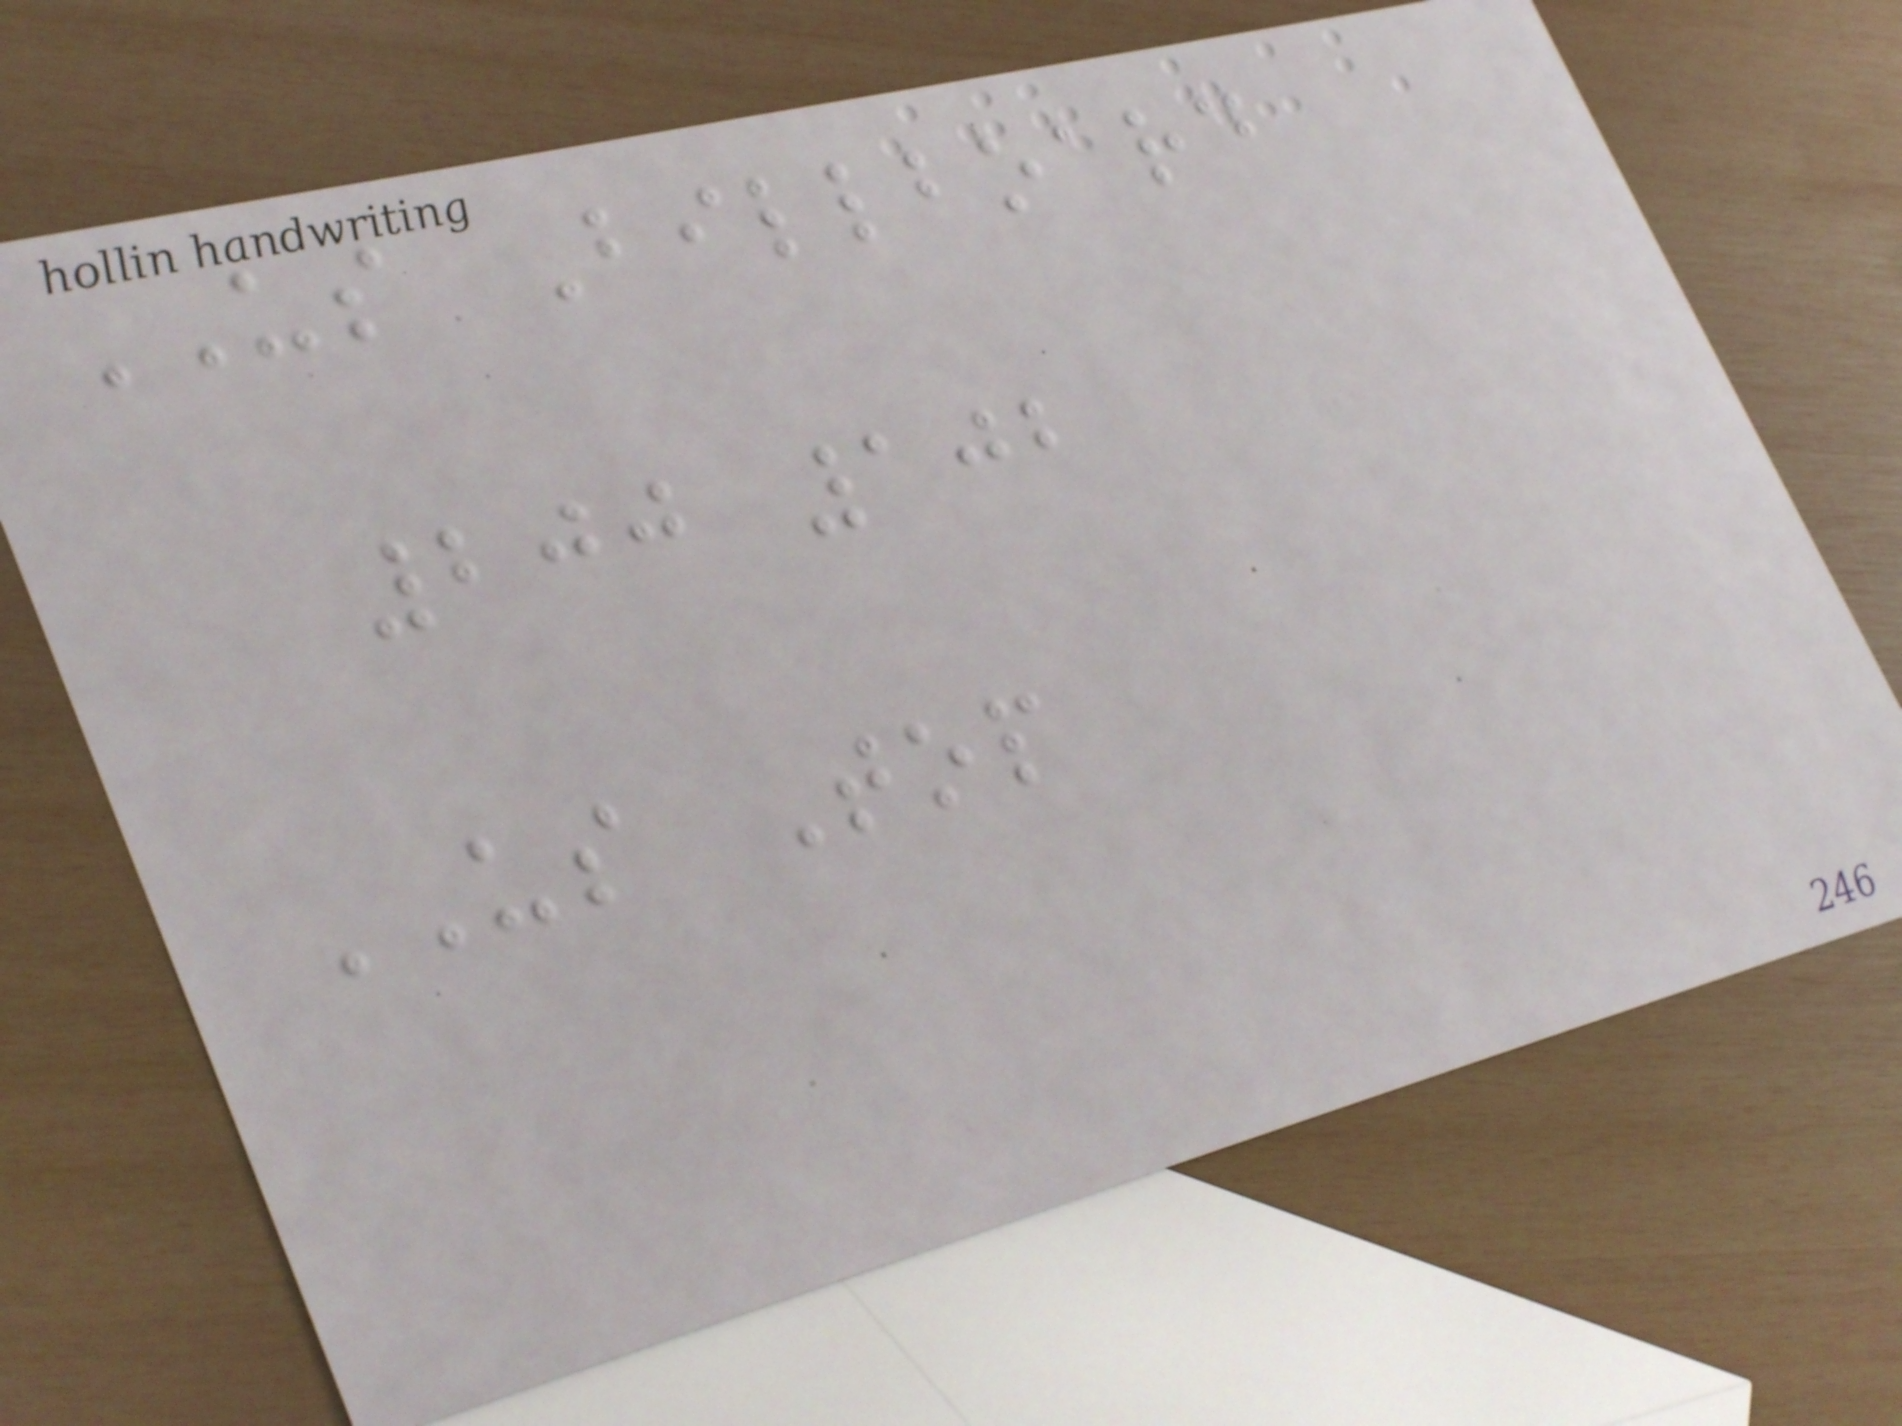US Billboard
200 102
US Top
